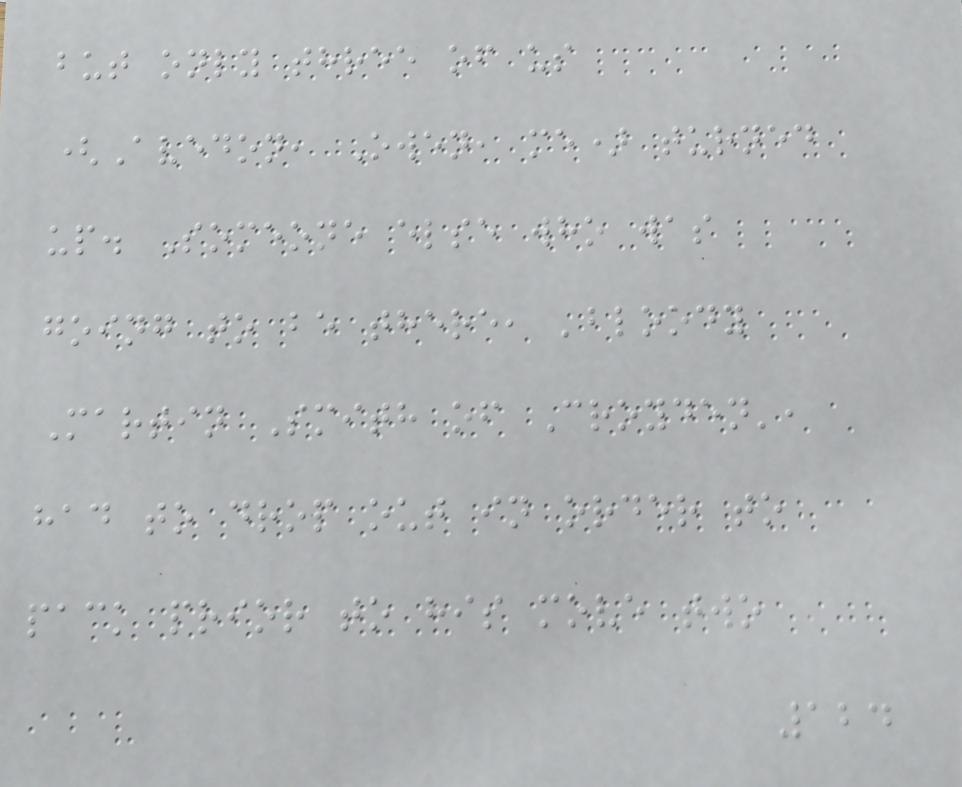but only three of us
(Avedon, Owen, me) turned
up. Someone else who was
going to be there, 'bloody
Martin Smith of Croyden',
had to drop out in order to
pack prior to his move two
124
